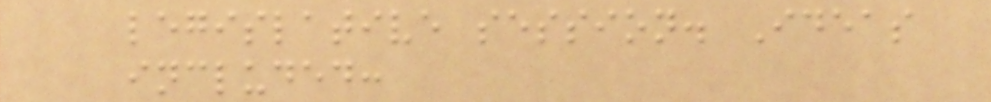legislative session. Ideas
included:
